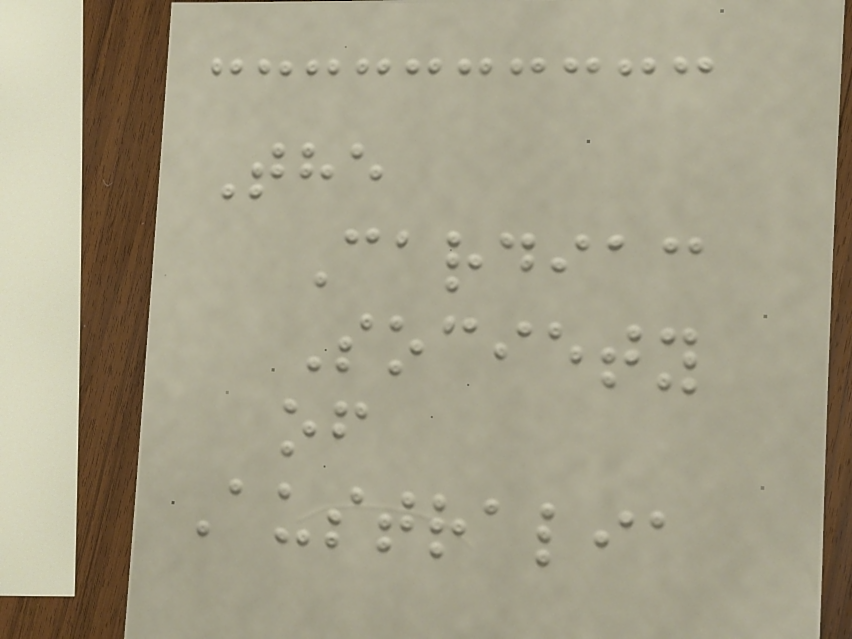The
Cardiac
Society
of
Australia
